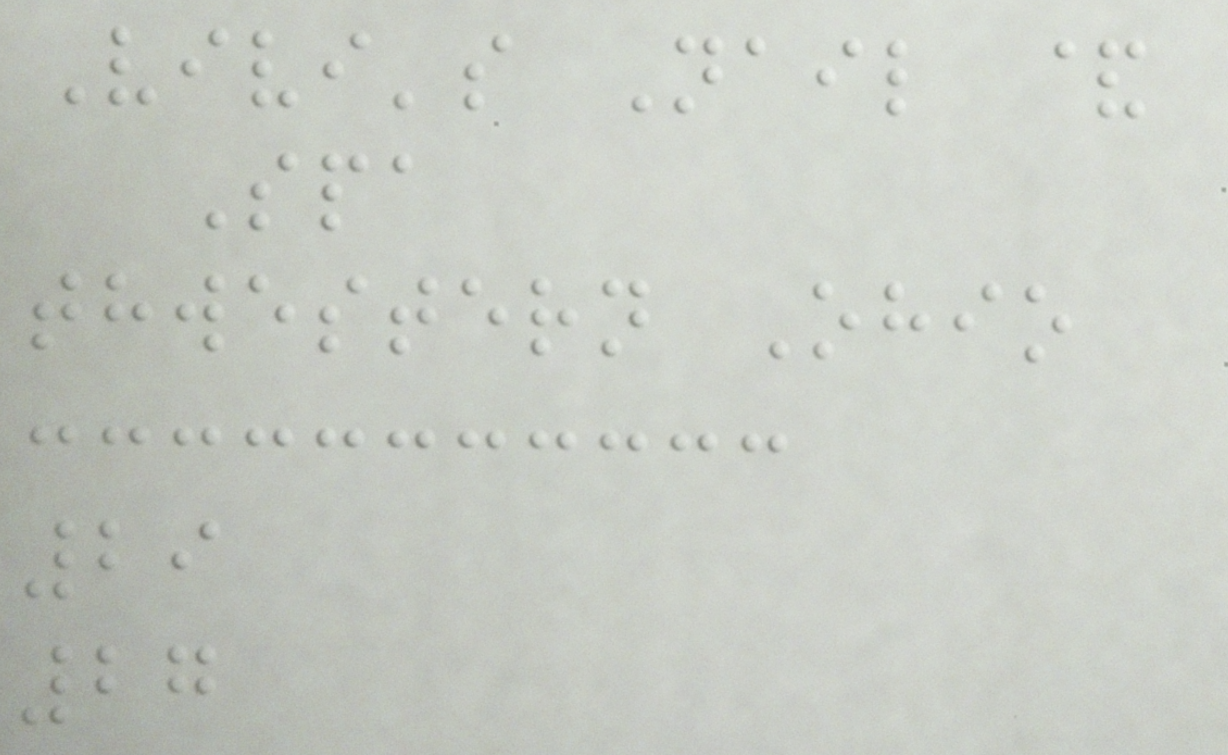Vivi's Nail &
Spa
thwestern Ohio
29
27
